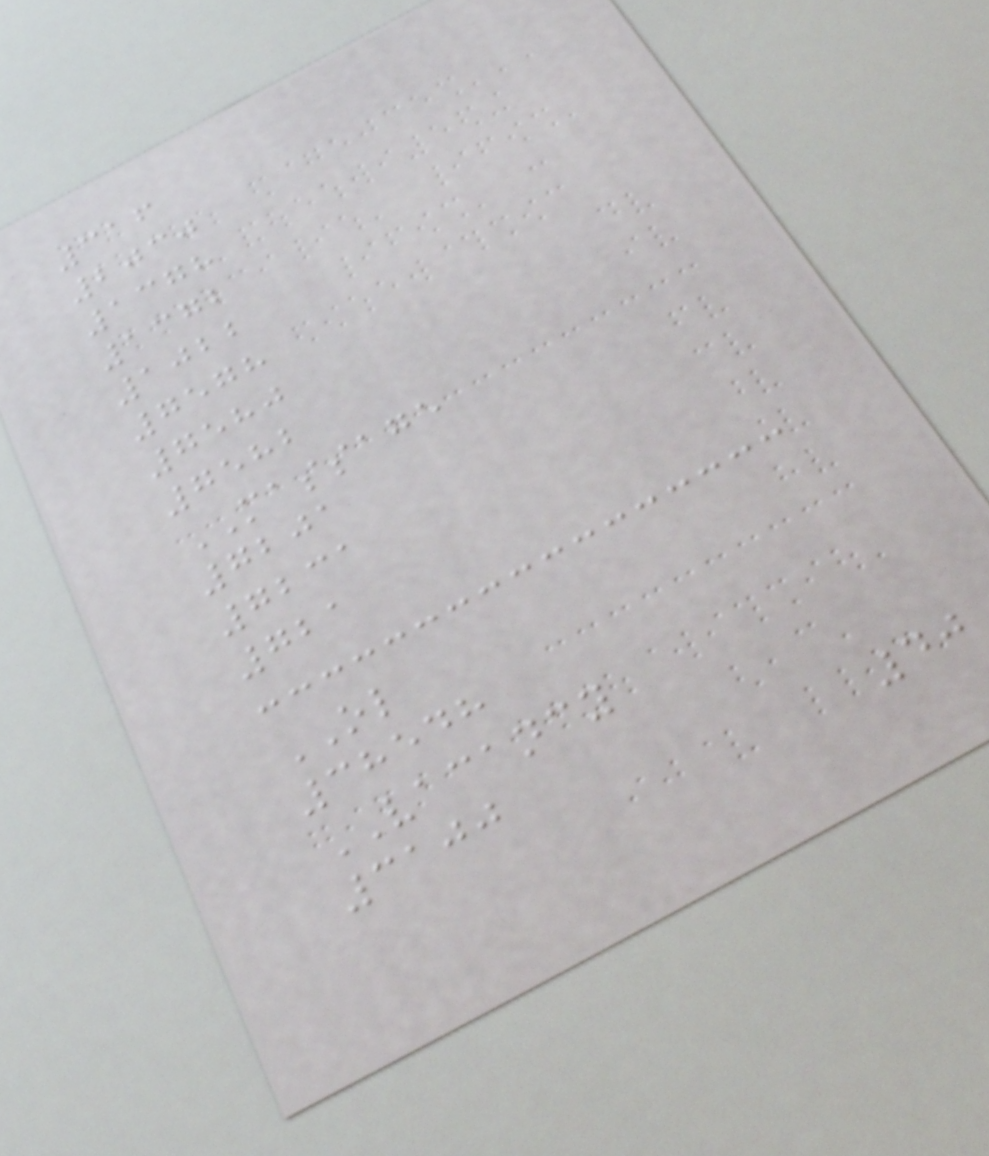316
2030
1378
1372
1022
7578
7580
7582
MASSAGE
7201
7231
721
OL
38548
VACANCY
3100
40
